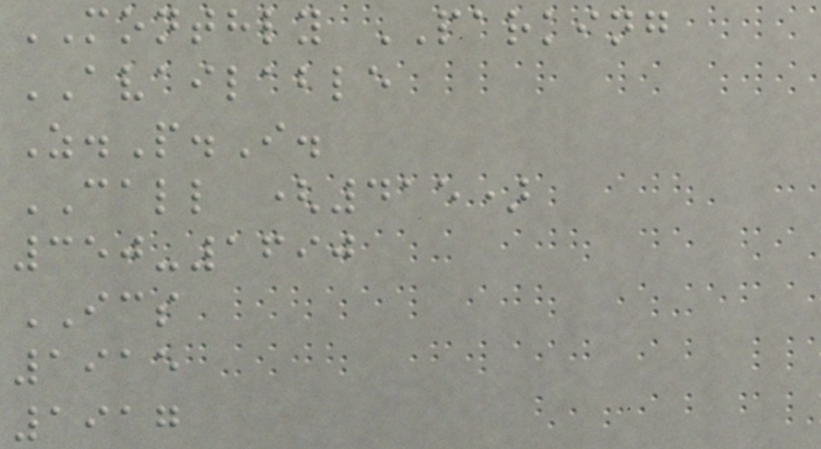MONTHLY PARKING
AVAILABLE
Z.P.I.
CALL (415)
350-1690
ICS
1915
1917
